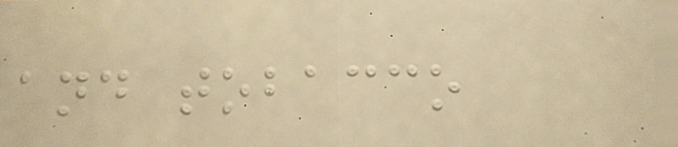and tobacco
